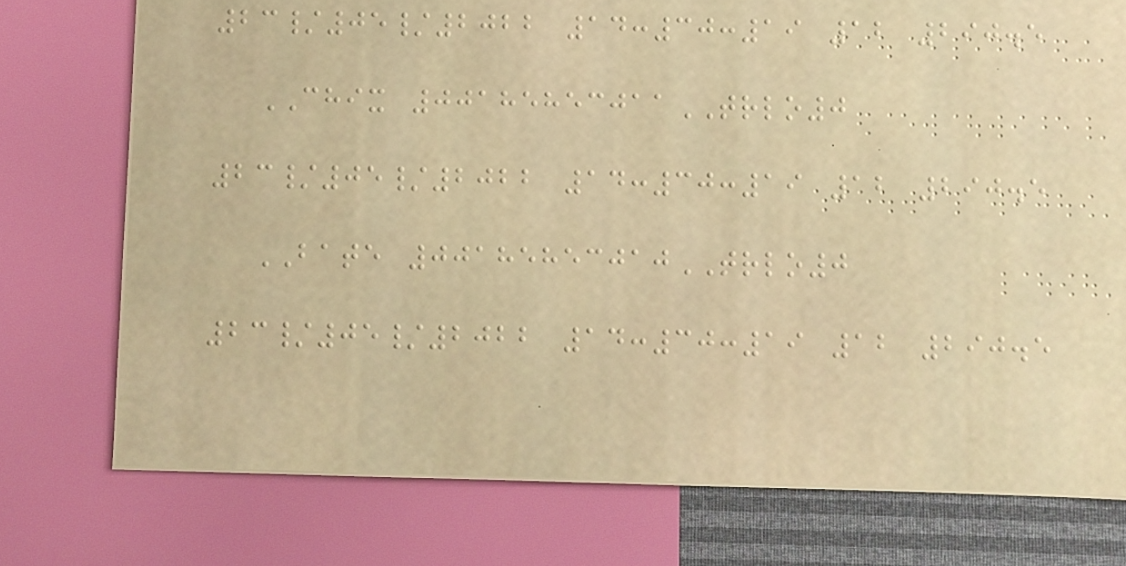23/05/2022 14:30:19 12 290.5
CHIX 00185853011TRLO0
23/05/2022 14:30:19 12 290.5
BATE 00185853010TRLO0
23/05/2022 14:30:19 12 290.5
